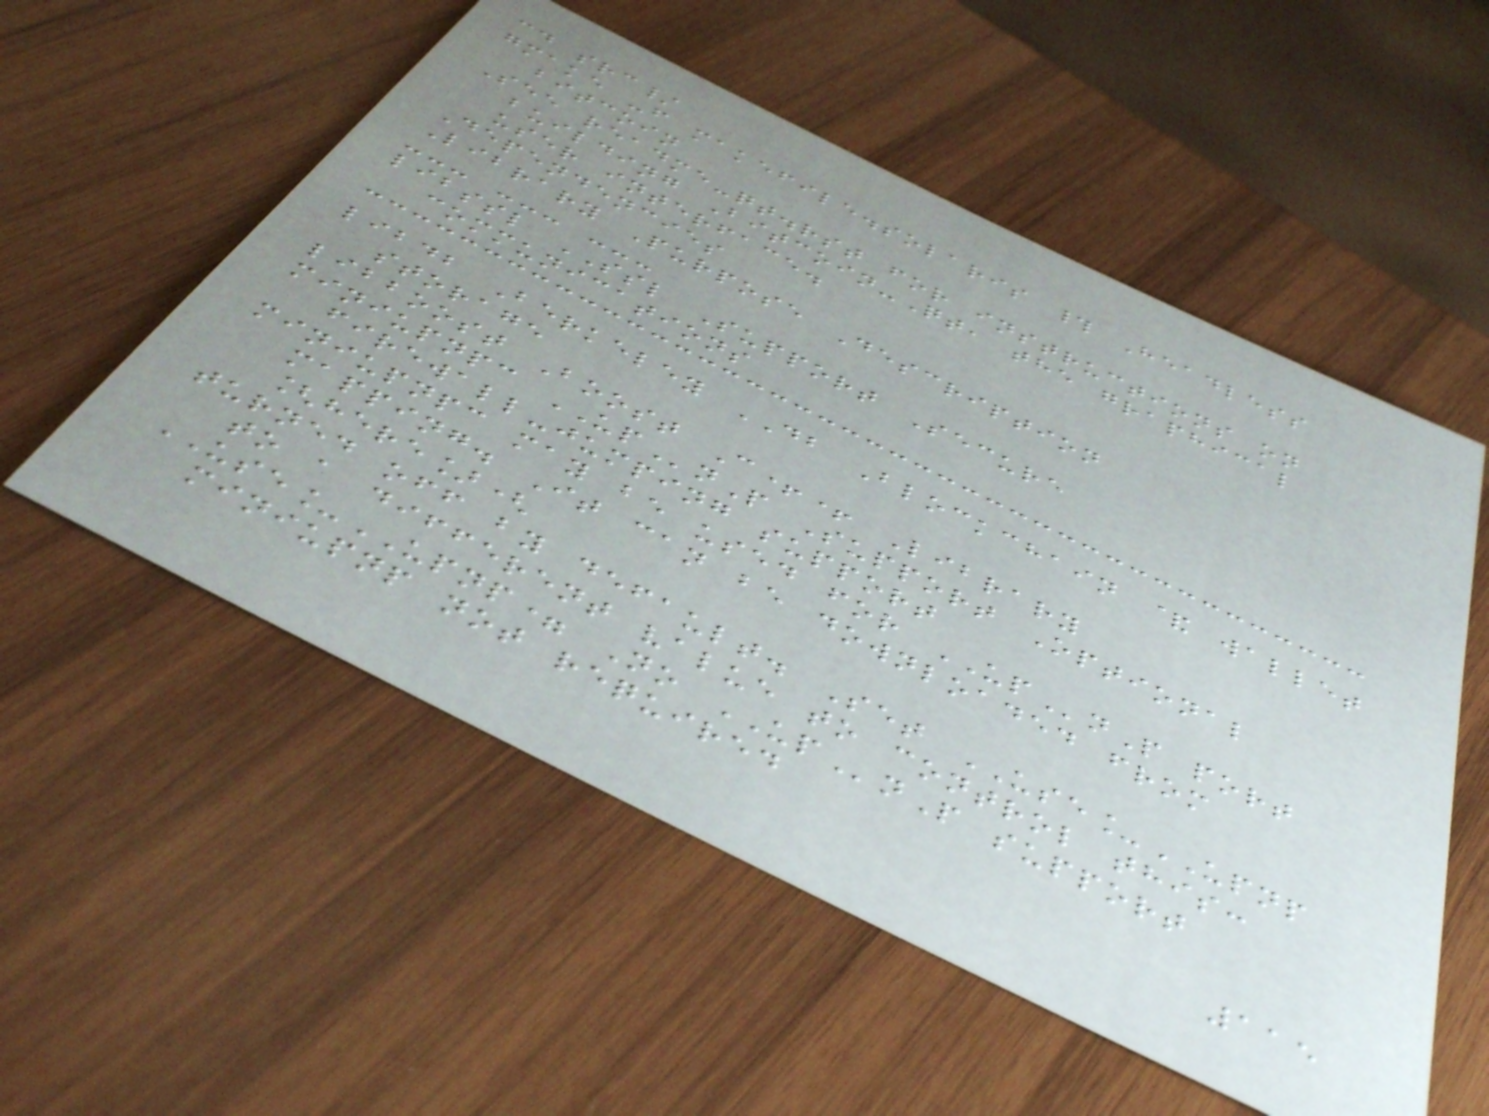cd src/
gmake -f makefile.solaris # Headless
bitcoin
See readme-qt.rst for instructions on
building Bitcoin-Qt, the graphical
user interface.
Dependencies
Library Purpose Description
--- --- ---
libssl SSL Support Secure
communications
libdb Berkeley DB Blockchain & wallet
storage
libboost Boost C++ Library
miniupnpc UPnP Support Optional
firewall-jumping support
miniupnpc may be used for UPnP port
mapping. It can be downloaded from
[here](
turned off by default. Set USE_UPNP
to a different value to control this:
USE_UPNP= No UPnP support
miniupnp not required
115
